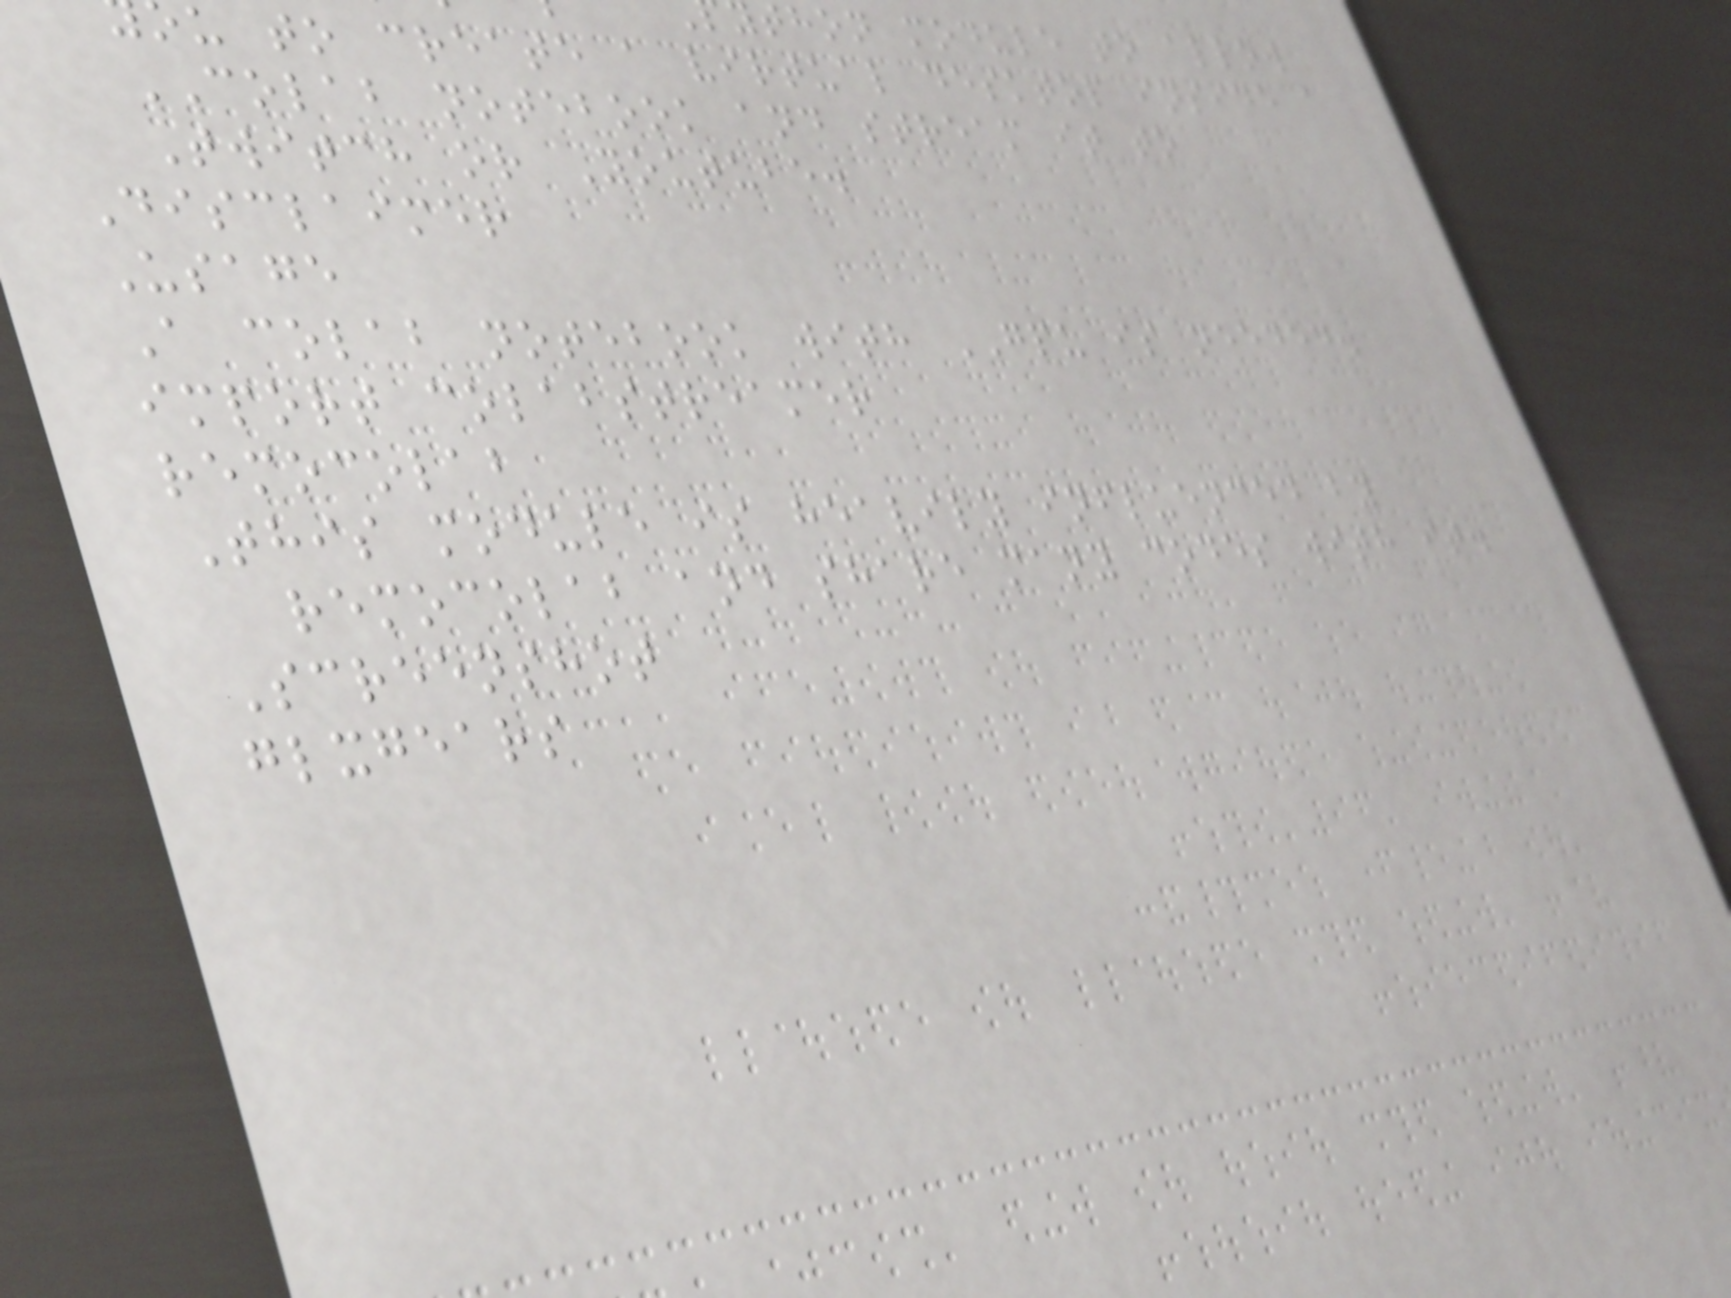thon module to allow
u to create a virtual desktop inside a
COLAB notebook and stream it to
Twitch or Youtube.
Disclaimer
Usage
A colab notebook with GPU is needed.
import colabstreamer
remocolab
This module is heavily influenced by
remocolab and share many codes with it.
Screenshot
glxgears
